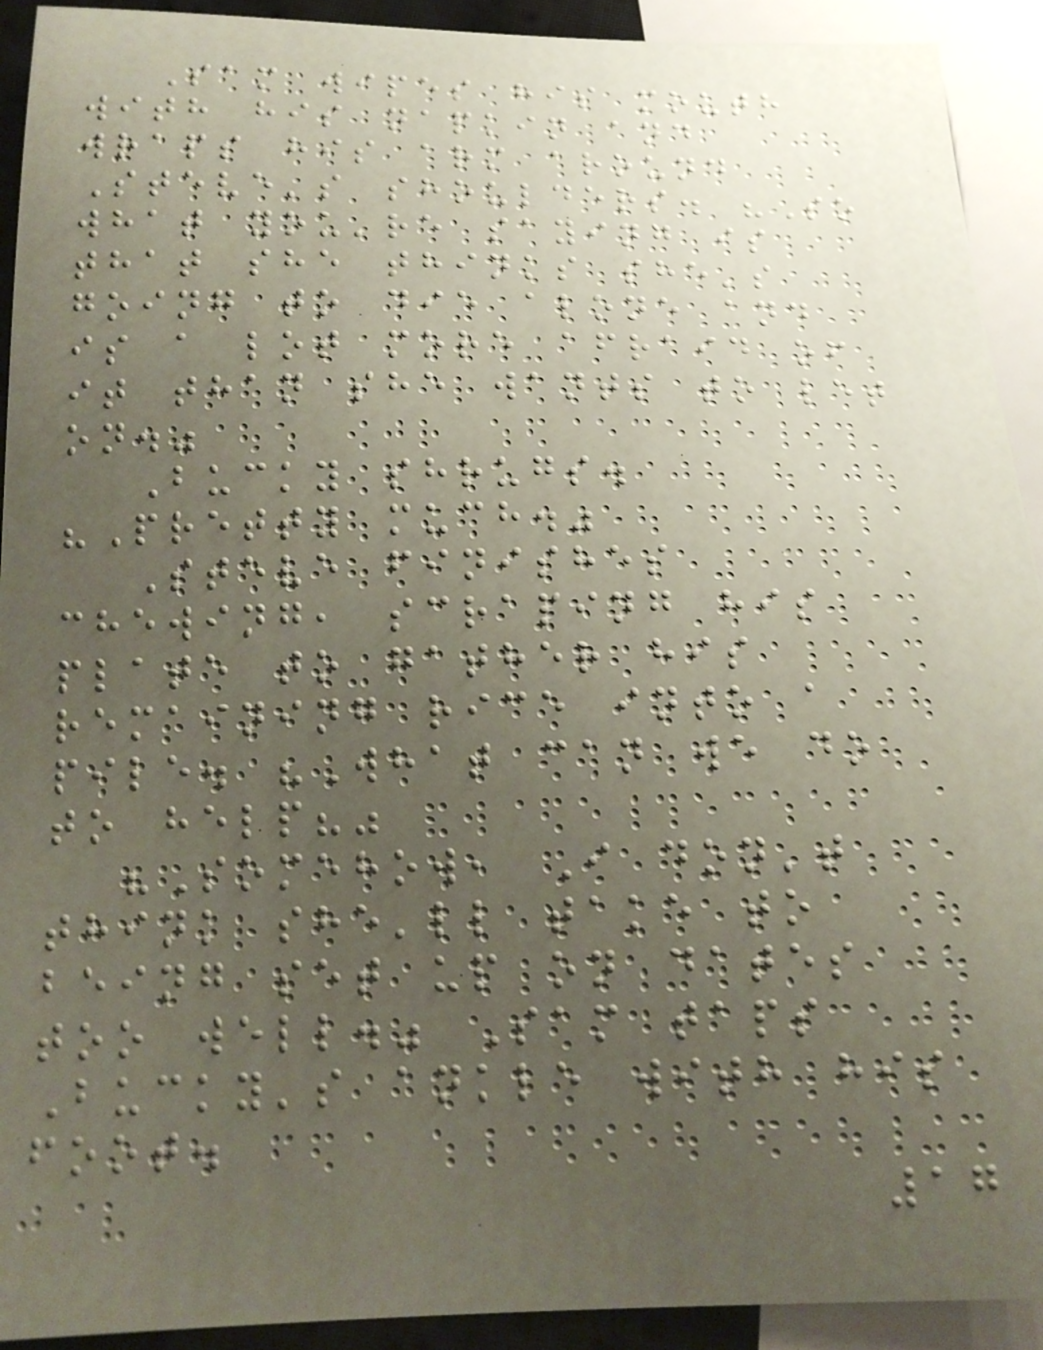Sam wipes his mouth
with his napkin and
wraps his arm around
Steve's shoulders. "So
what you're saying is
that she thinks she's
going to die alone and
is a lot more afraid of
it than she wants to let
on."
Bucky shrugs.
"Pretty much."
Steve finishes
chewing, scraping his
plate to gather his
remaining rice into a
pile. "What can we do
to help?"
"Somehow, I don't
think she'll take to
being set up on dates
too well." Sam taps
Bucky's ankle with his
foot.
17
